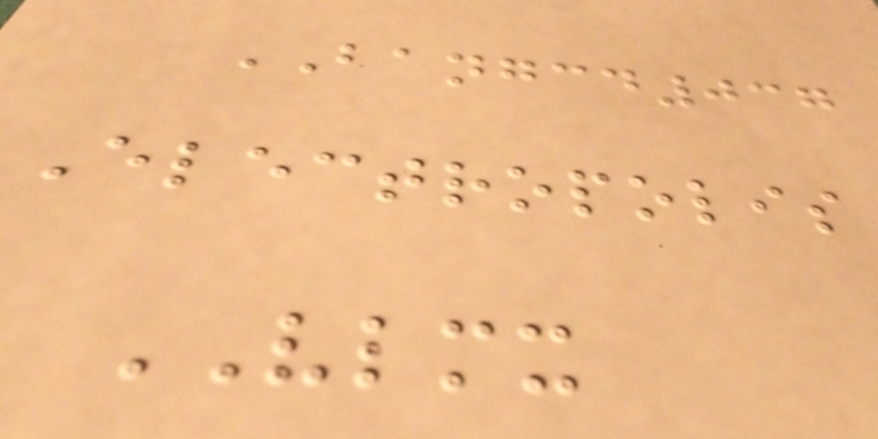BANGCD037
Electropolis
VLMX
